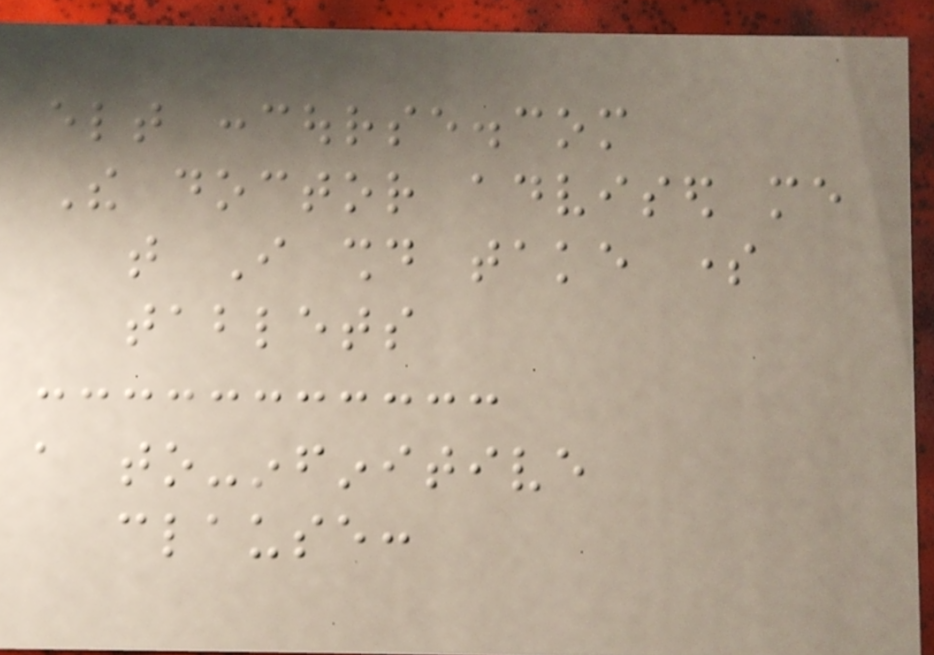elt concourse.com
The doctor advised me
that I should take some
tablets
a to-infinitive
clause:
